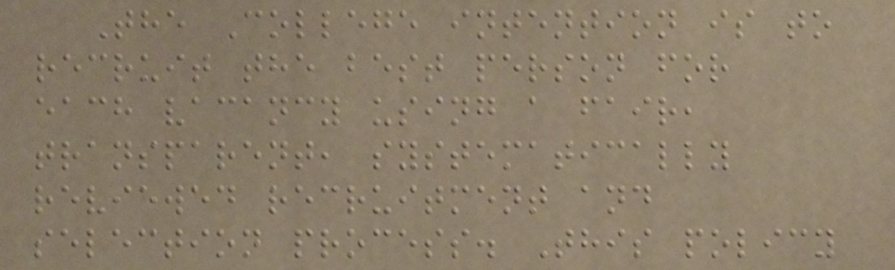The College intention is to
recruit the best person for
each vacancy using a fair,
transparent, systematically
reviewed recruitment and
selection process. This policy
